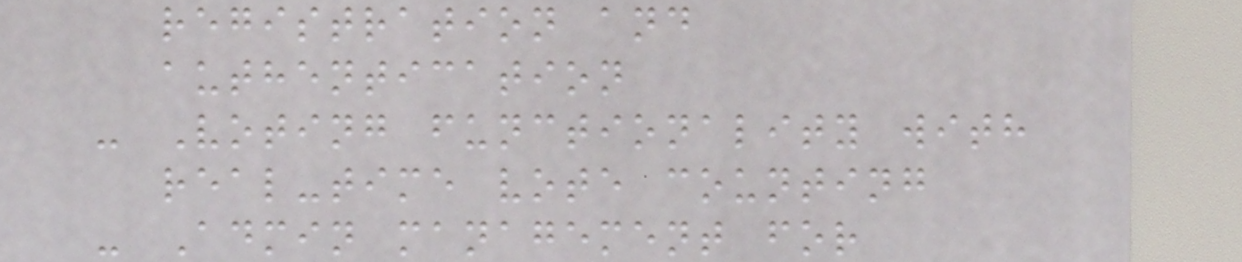registration and
authentication
- Voting functionality with
real-time vote counting
- Admin management for
